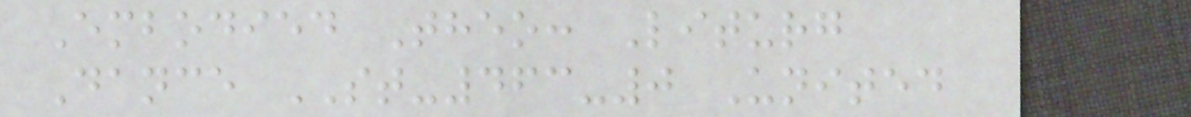Embodied Theo: Liturg
Dance ST-463-0 United
